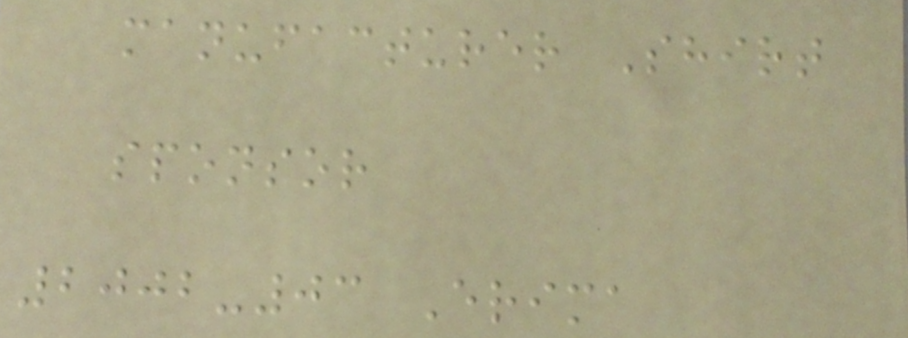manufacturer Shirt
sponsor
2002-03 Erima
